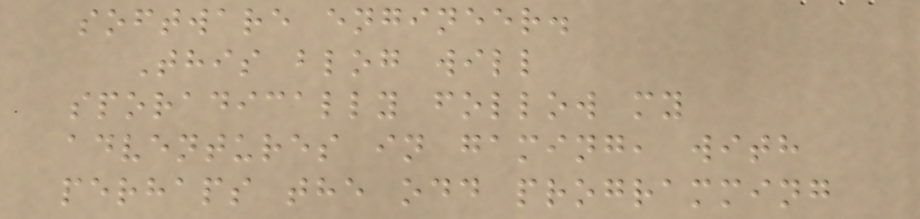software engineer.
This blog will
sporadically follow my
adventures in gaming, with
perhaps the odd programming
